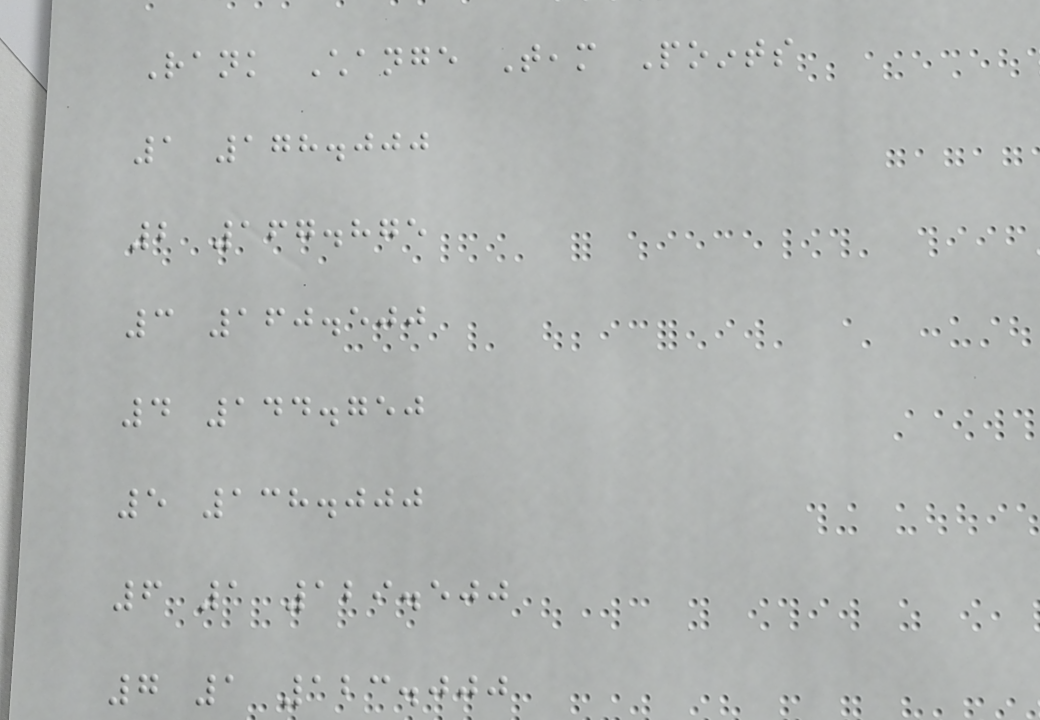Rank Change Team Points
1 178.000
2 167.875
3 160.500
4 144.750
5 138.000
6 1 129.500
7 1 123.000
